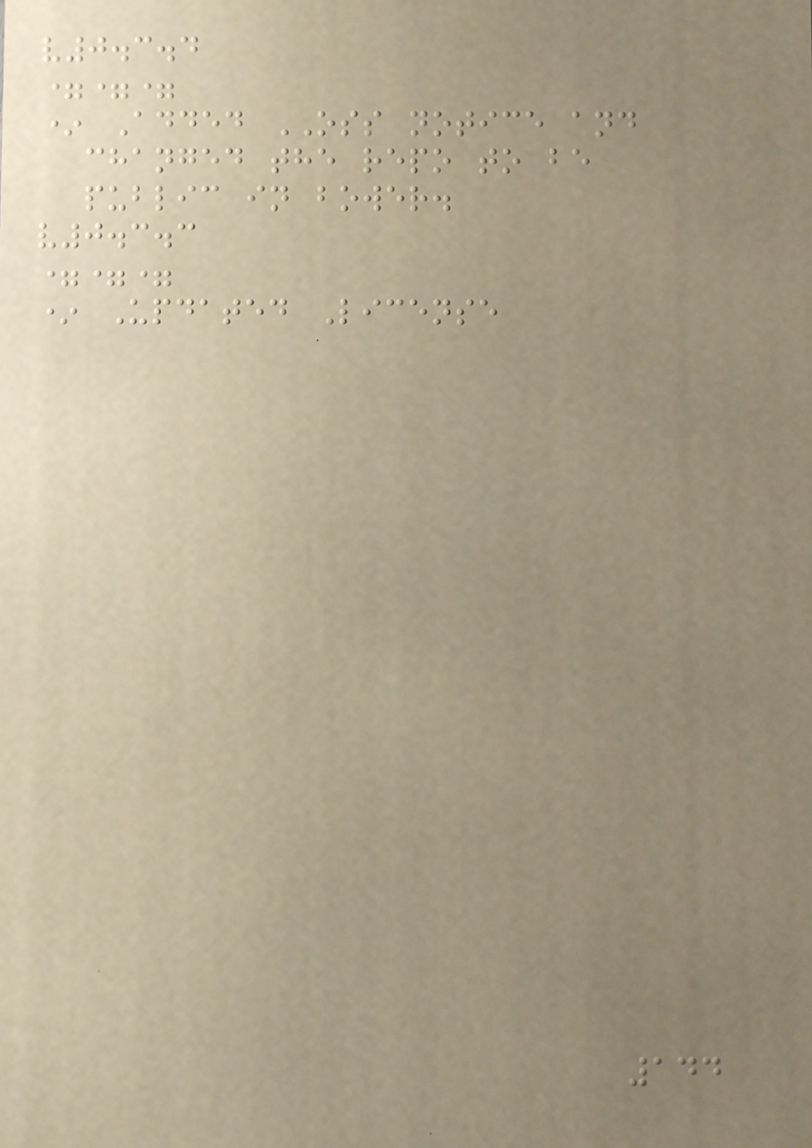v0.3.4
===
* Added OSS notice and
changed the repo to be
public in bower.
v0.3.3
===
* Updated License
144
